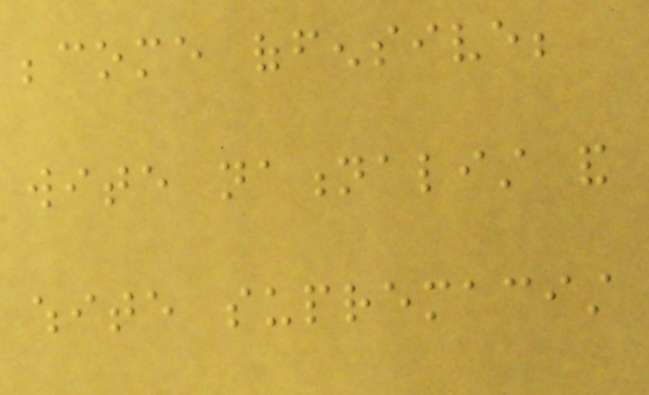become offensive;
wite nationalist and
white supremacist
